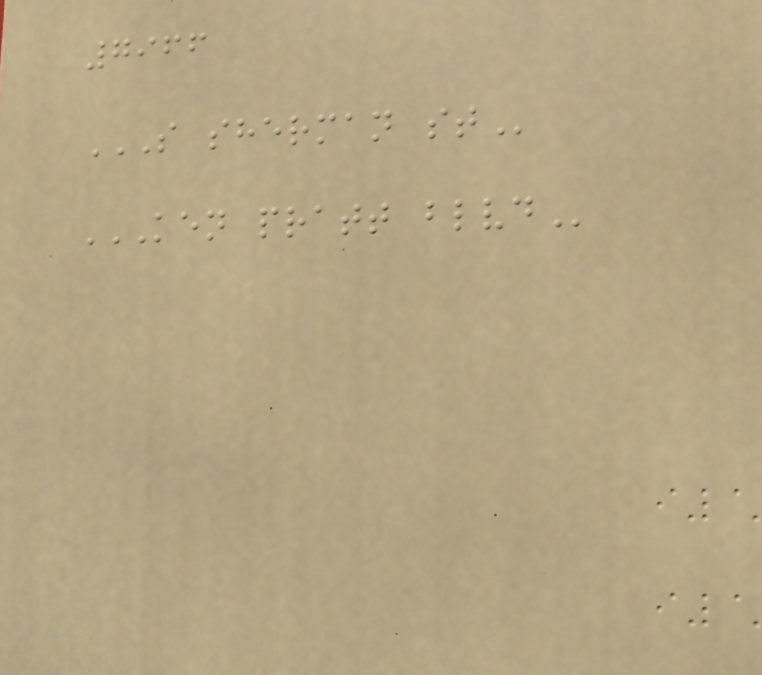7966
S SHERMAN ST
KEN PRATT BLVD
